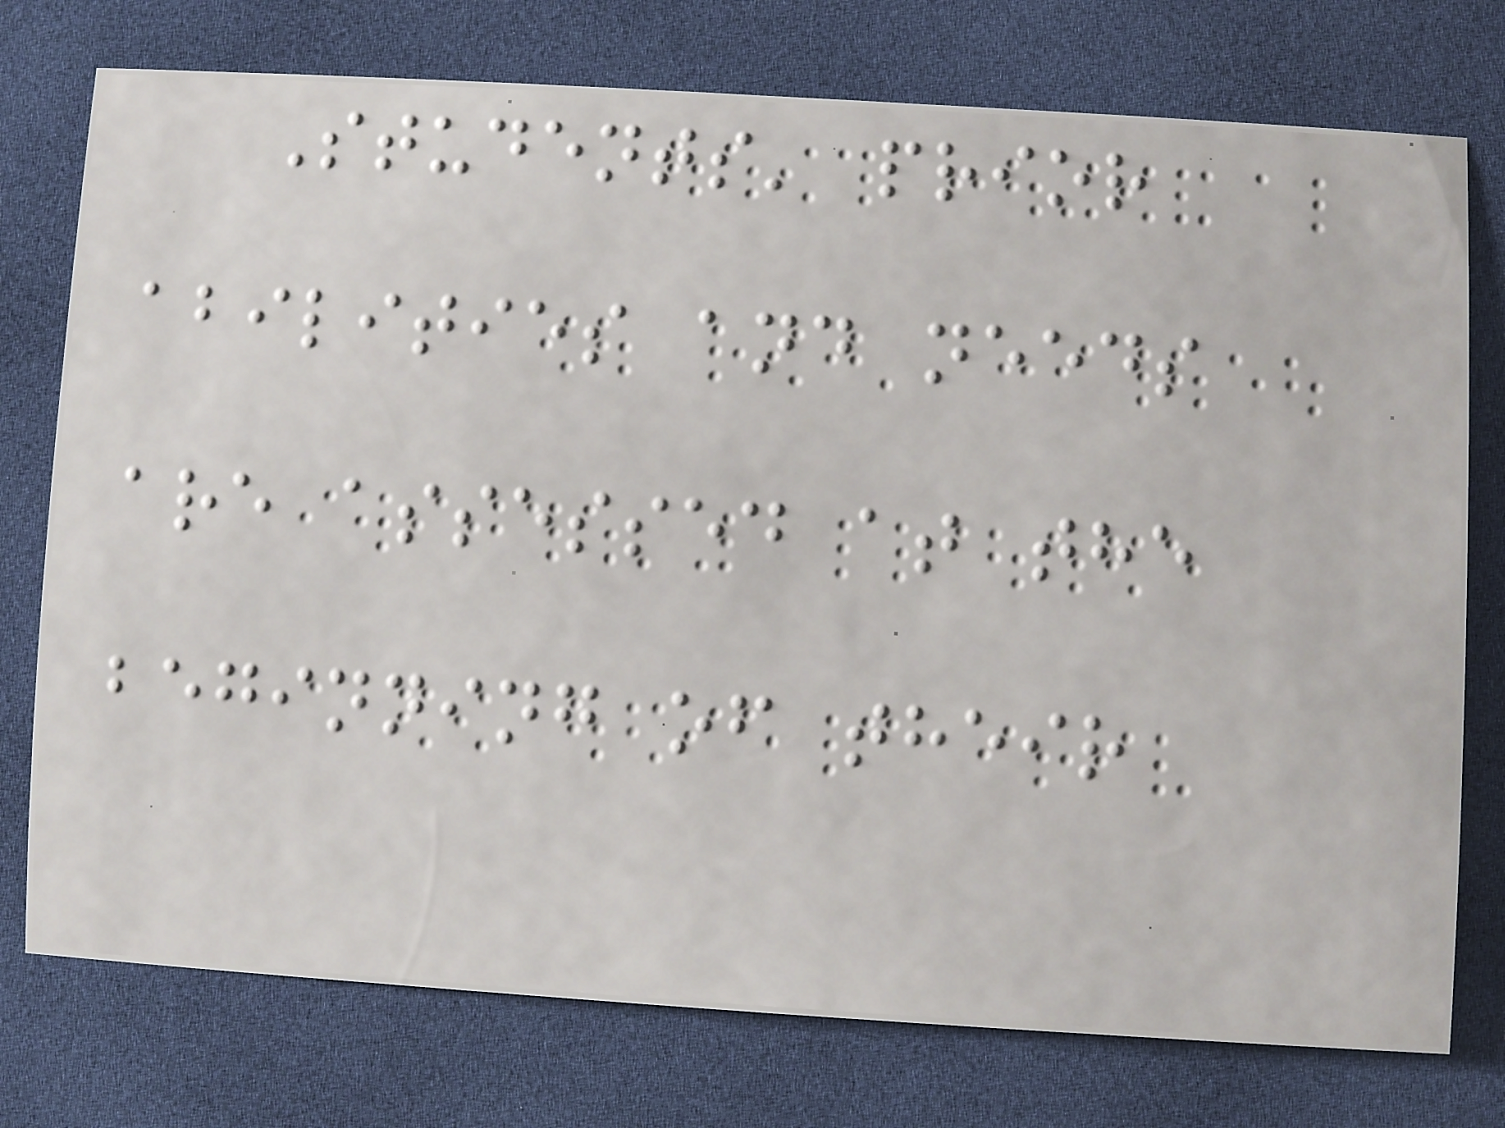Students' prior
abilities and needs
are assessed at the
beginning of their
